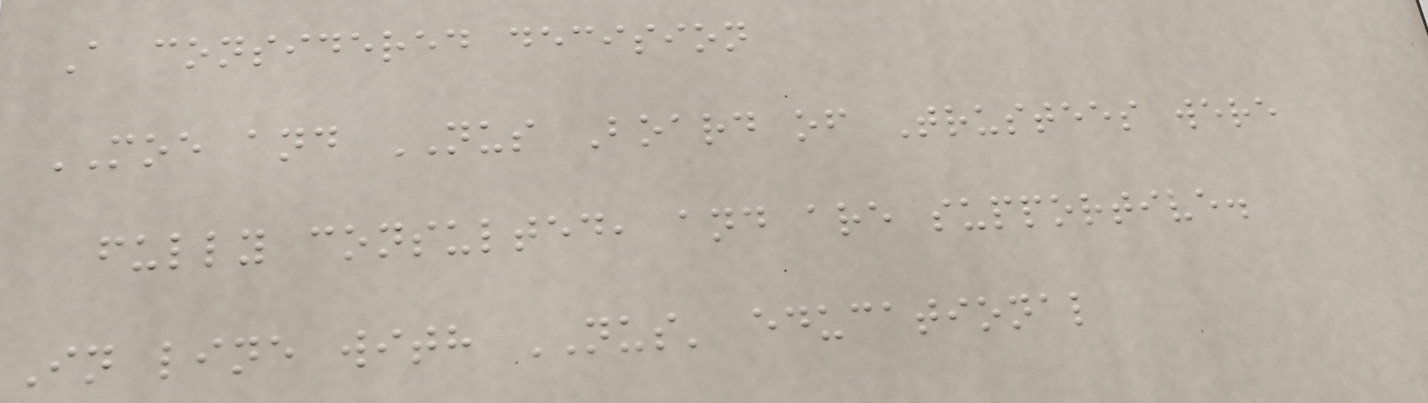A considered decision
MOE and NUS Board of Trustees were
fully consulted, and are supportive.
In line with NUS' educational
